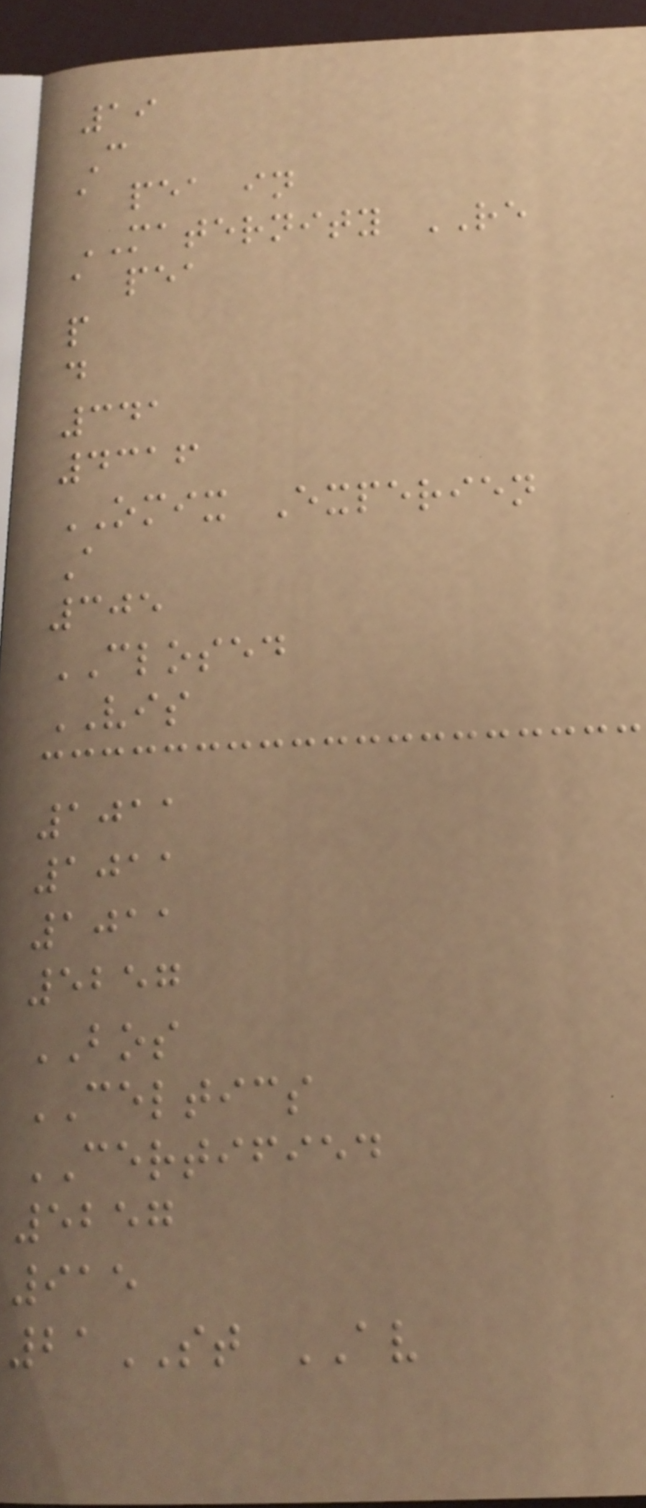19
C
a pea in
MATERNITY RE
a pea
p
d
341
4316
OMIX Experien
A
305
CLOSED
VIS
1011
1011
1011
5257
BOS
CELTICS
CERTIFIED
5257
915
21ST AV
